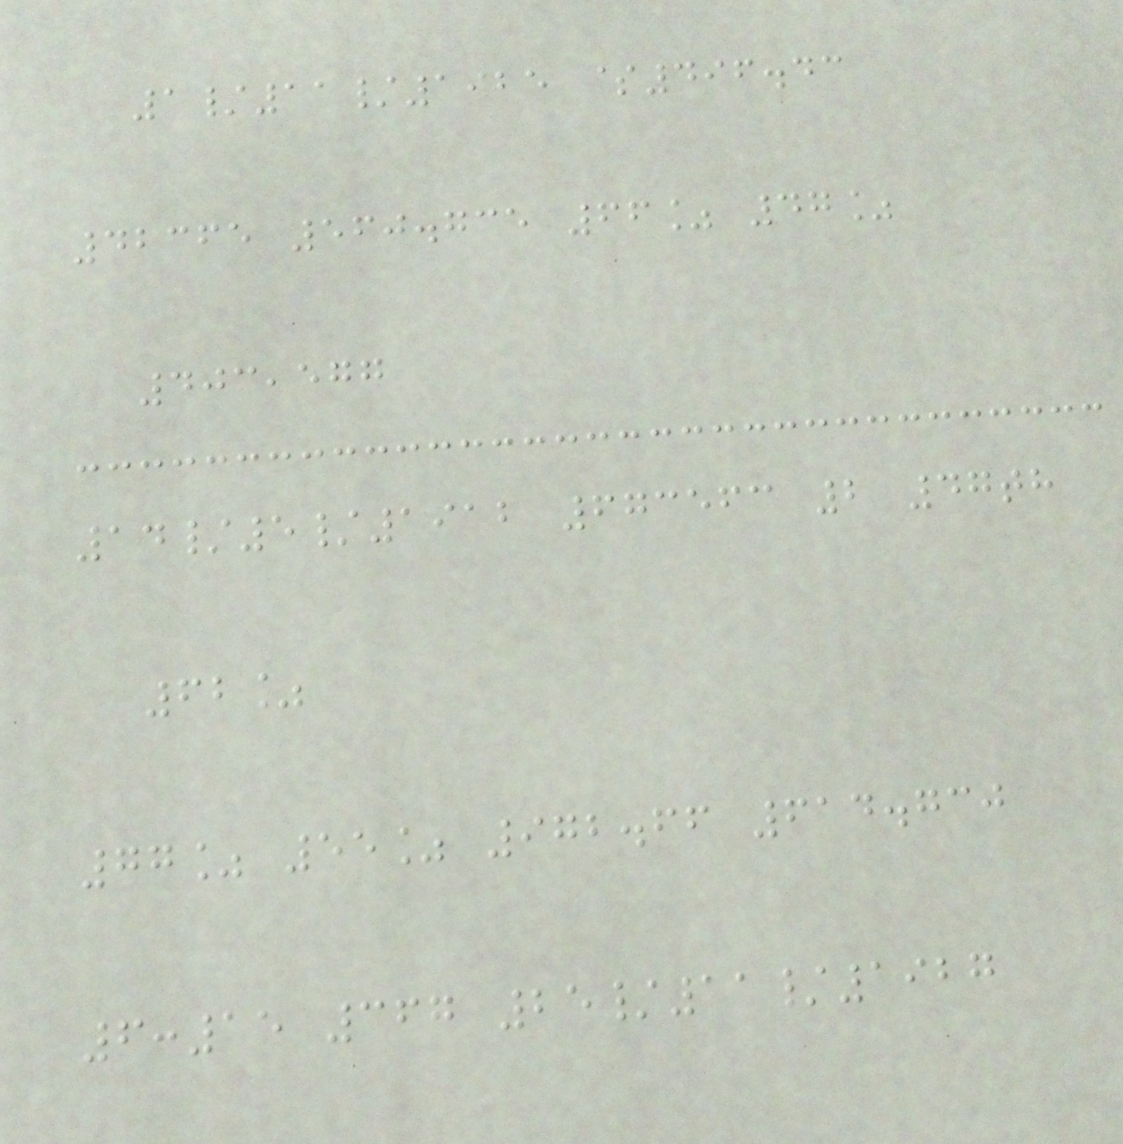1/11/1925 $496.43
42365 560.735 66% 47%
403,577
14/5/1912 673563 2 47th
62%
77% 55% 972.66 614.730
6:15 367 25/11/1927
